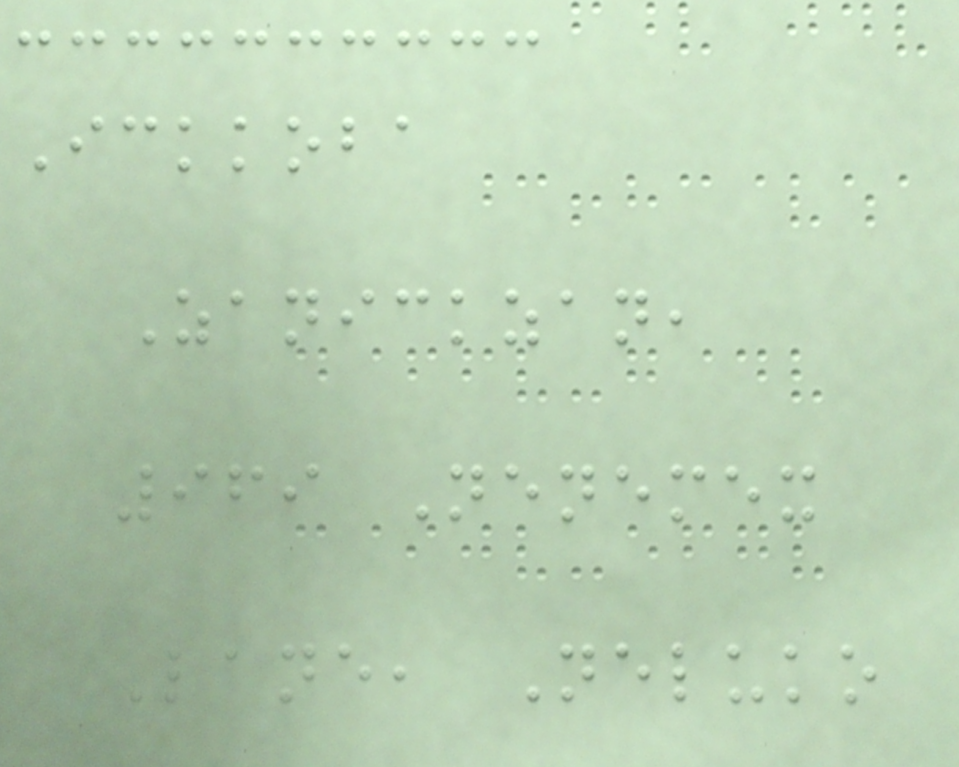Ickkoba
Zanickzan,
969 Nenemex
Lane, Neluko
